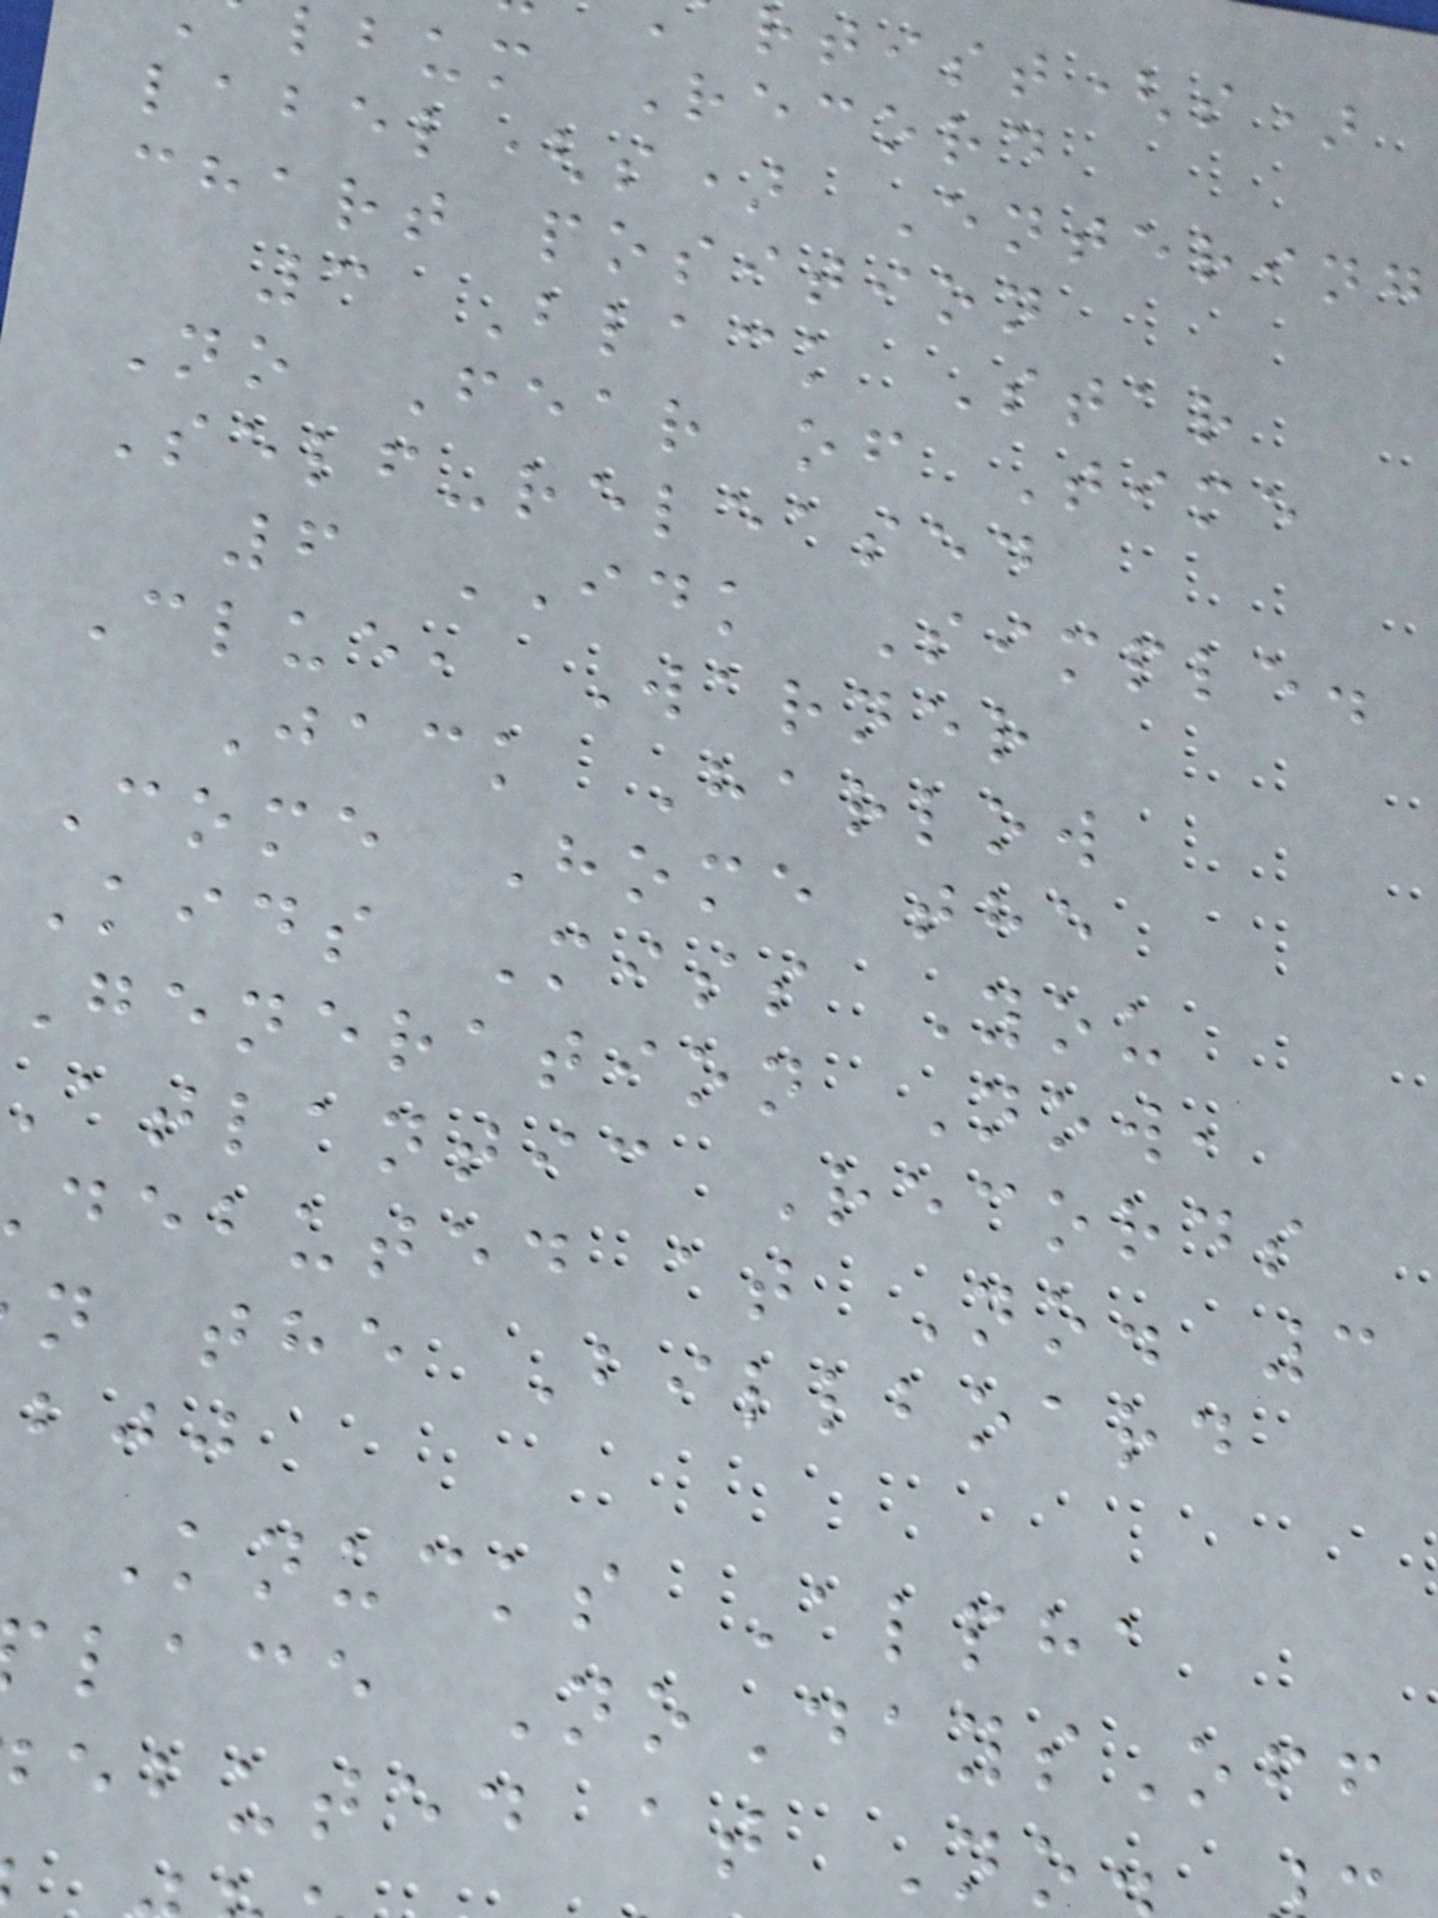rtist(s)
lbum Record
label(s) Entering
chart position
3 Black Star
No Fear of Time
Self-released
6 IDK Simple.
Clue, Warner
Jack Harlow
Come Home the
Kids Miss You
Generation Now,
atlantic Records
debuted at No. 3
n the Billboard
Knucks Alpha
lace NoDaysOff
ebuted at No
